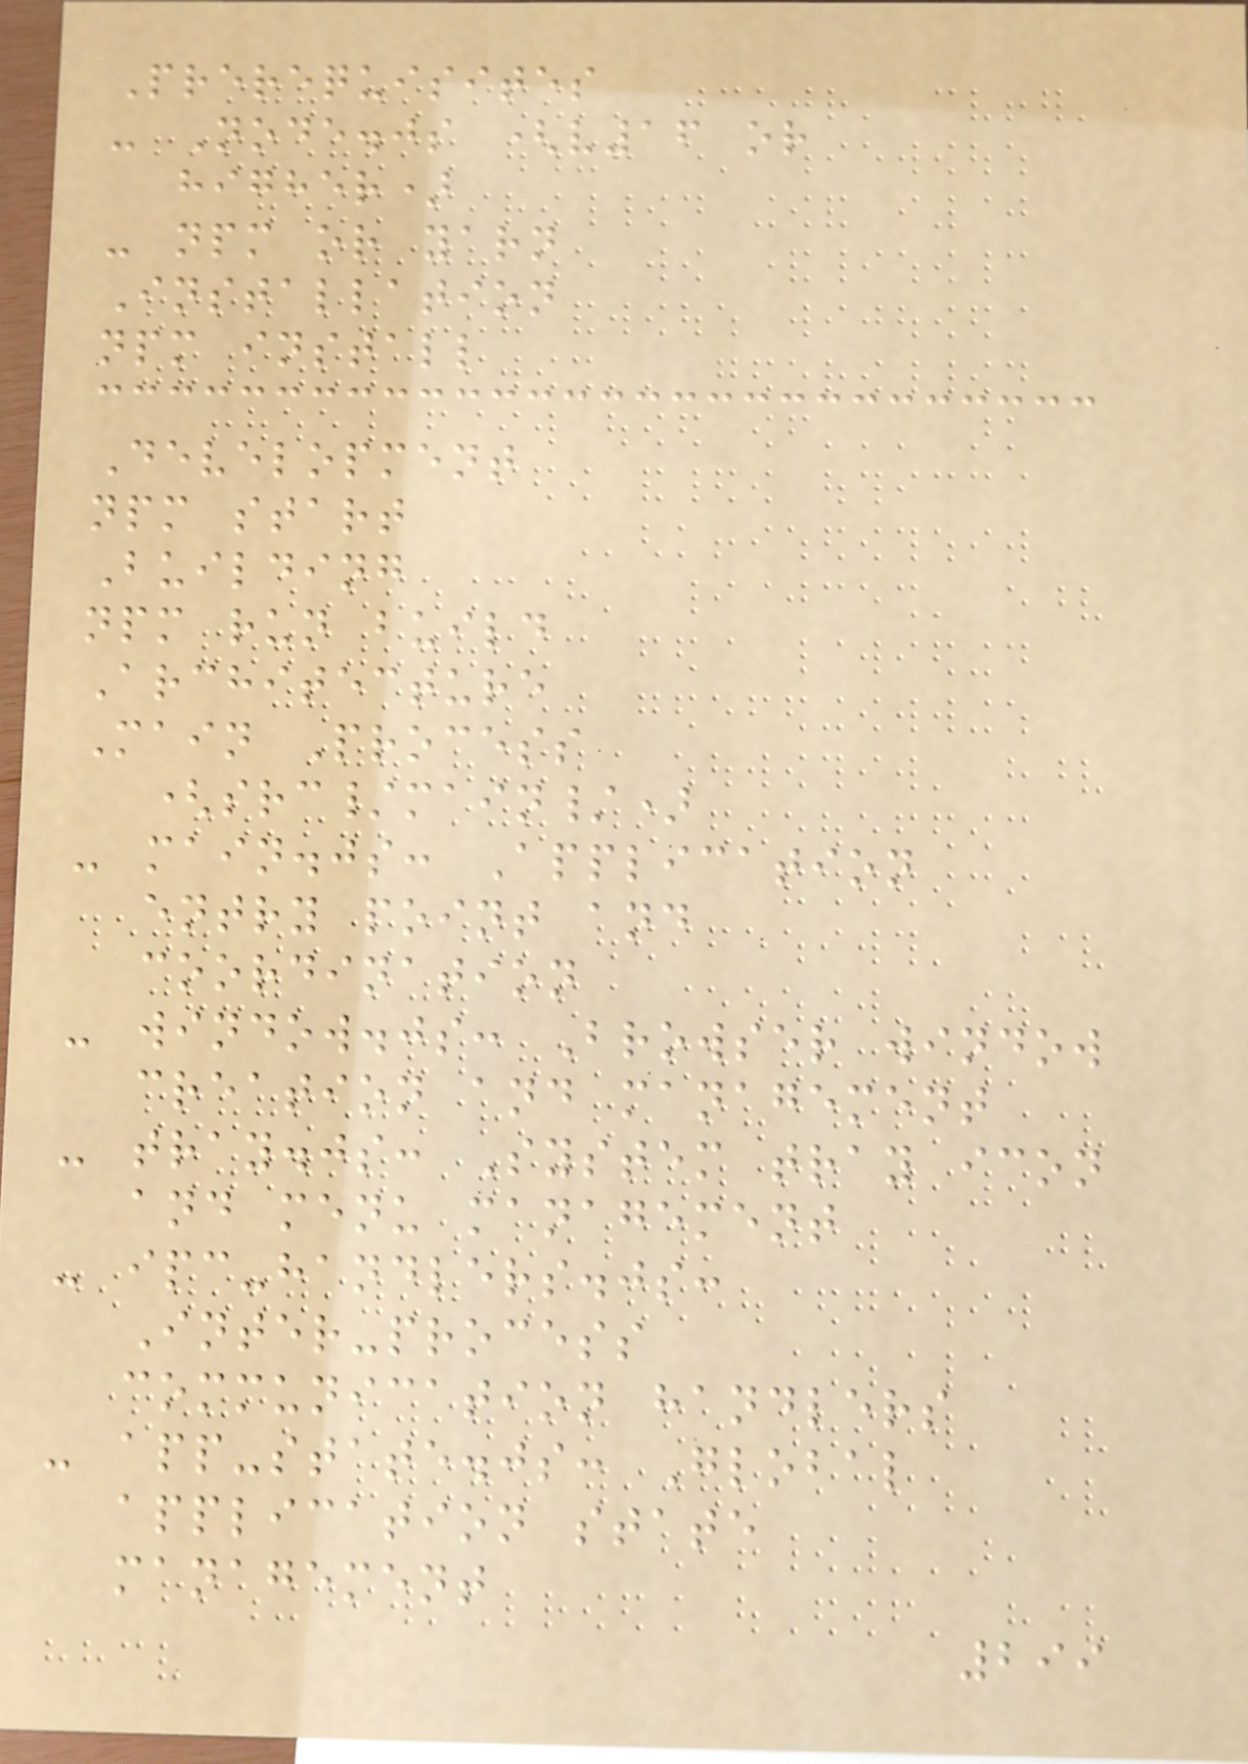Prerequisites
- Node.js (v16 or
higher)
- npm or yarn
Installation
npm install
Development
npm start
Building
npm run build
Architecture
Main Process
(src/main/)
- main.js: Application
entry point and
coordination
- window.js: Browser window
creation and management
- tray.js: System tray icon
and menu management
- ipc-handlers.js:
Inter-process
communication handlers
- app-state.js: Global
application state
management
299
